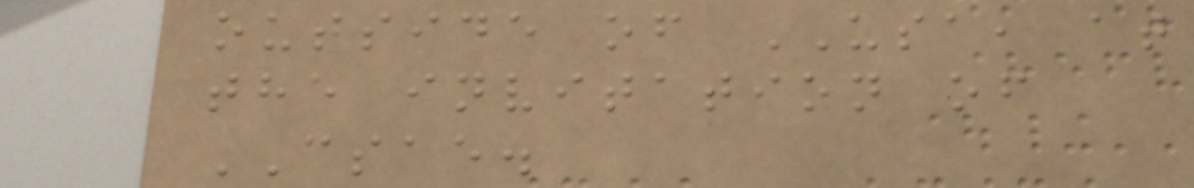outside of USA, at
the invitation of
CSAE.
